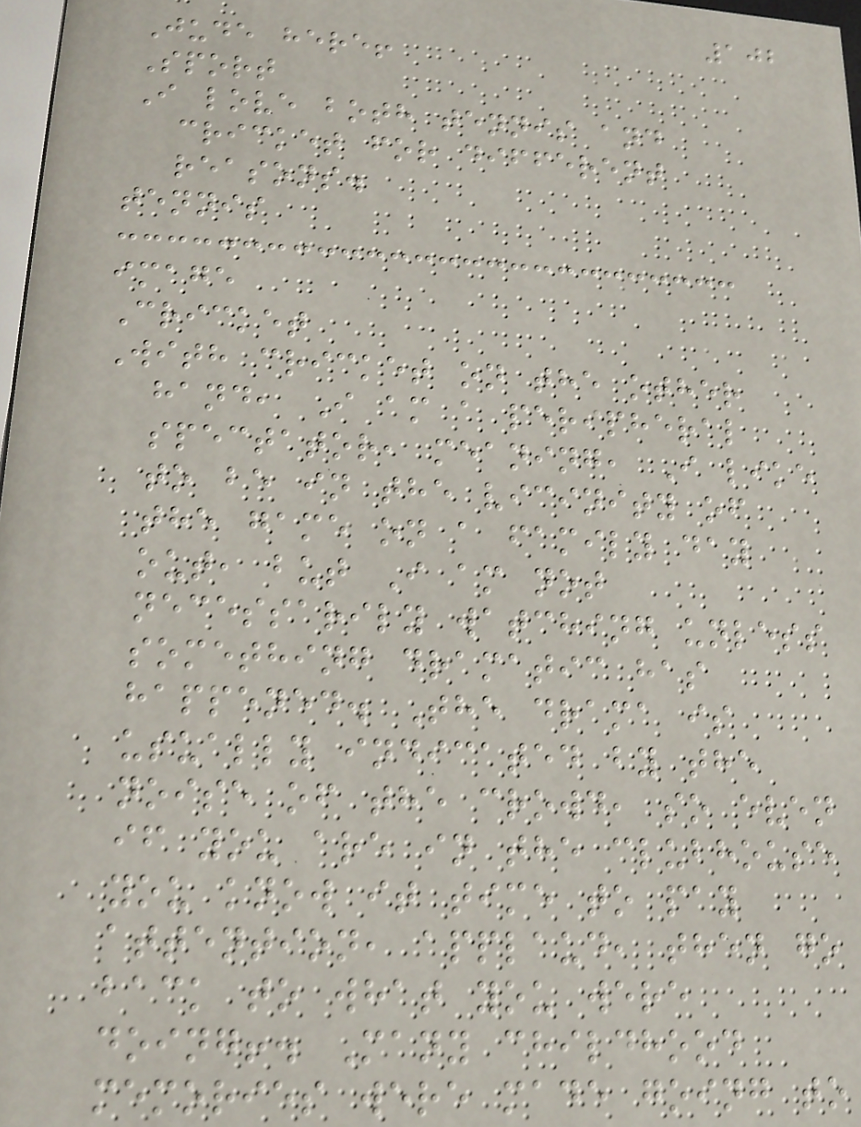102
Jude here!
Sport
I love both tennis and
cricket for different
reasons.
tennis
image
Cricket
With cricket on the other
hand, I am a peripheral
spectator, meaning, I like
to be in the vicinity of
the game on a family day
out, but I am not
necessarily watching unless
something dramatic has
happened. The drama is
usually indicated by the
noise of the crowd, so even
if you are in the clubhouse
you know it time to pay
attention, applaud, then go
back to what you were
doing!. Many childhood
memories were made going to
